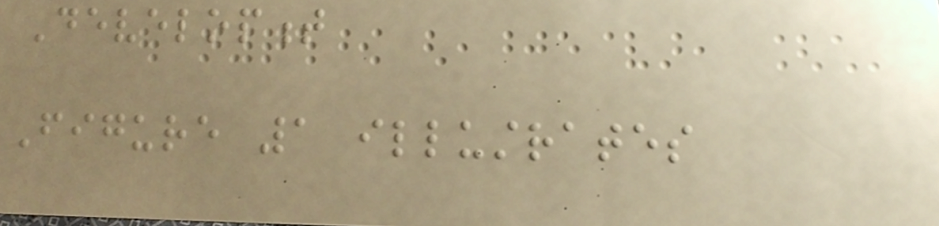Development
Figure 1 illustrates
